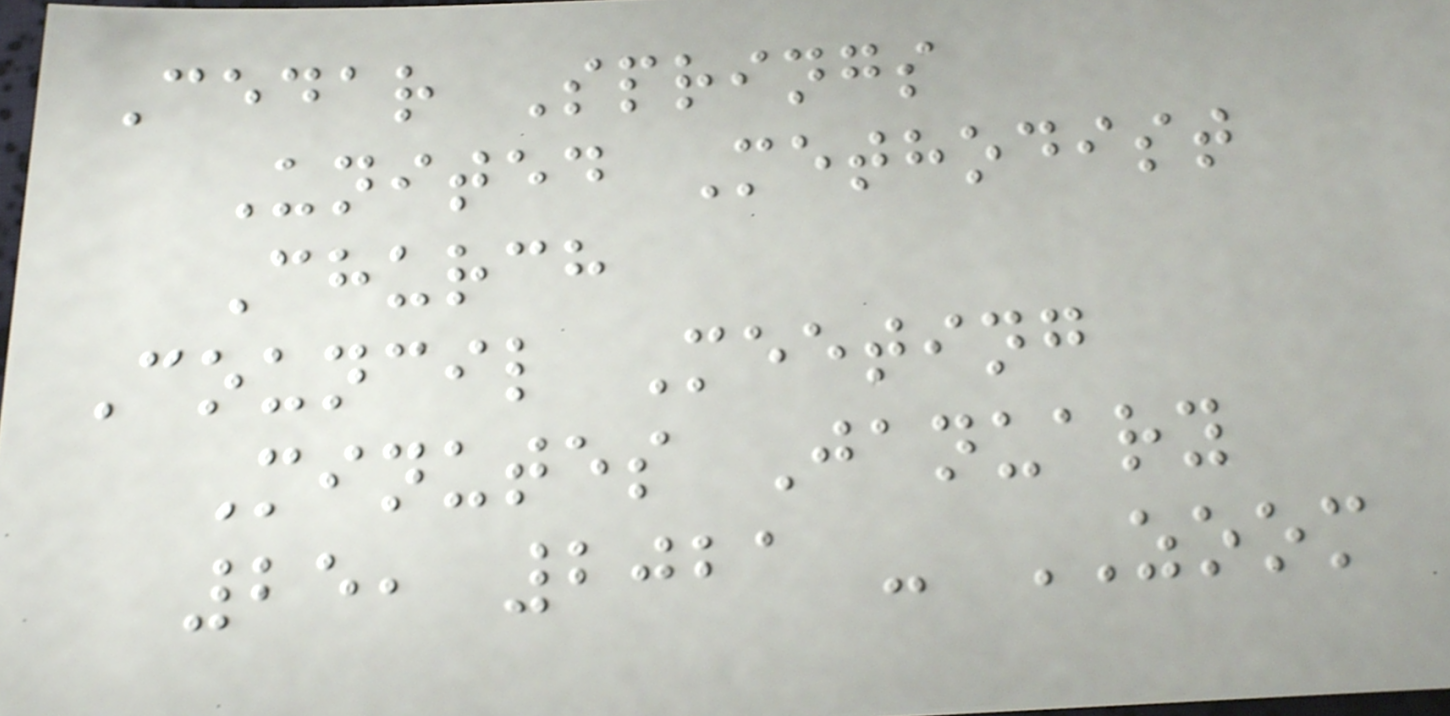Cedar Springs
United Methodist
Church
Council Meeting
Minutes January
25, 2021 - ZOOM
